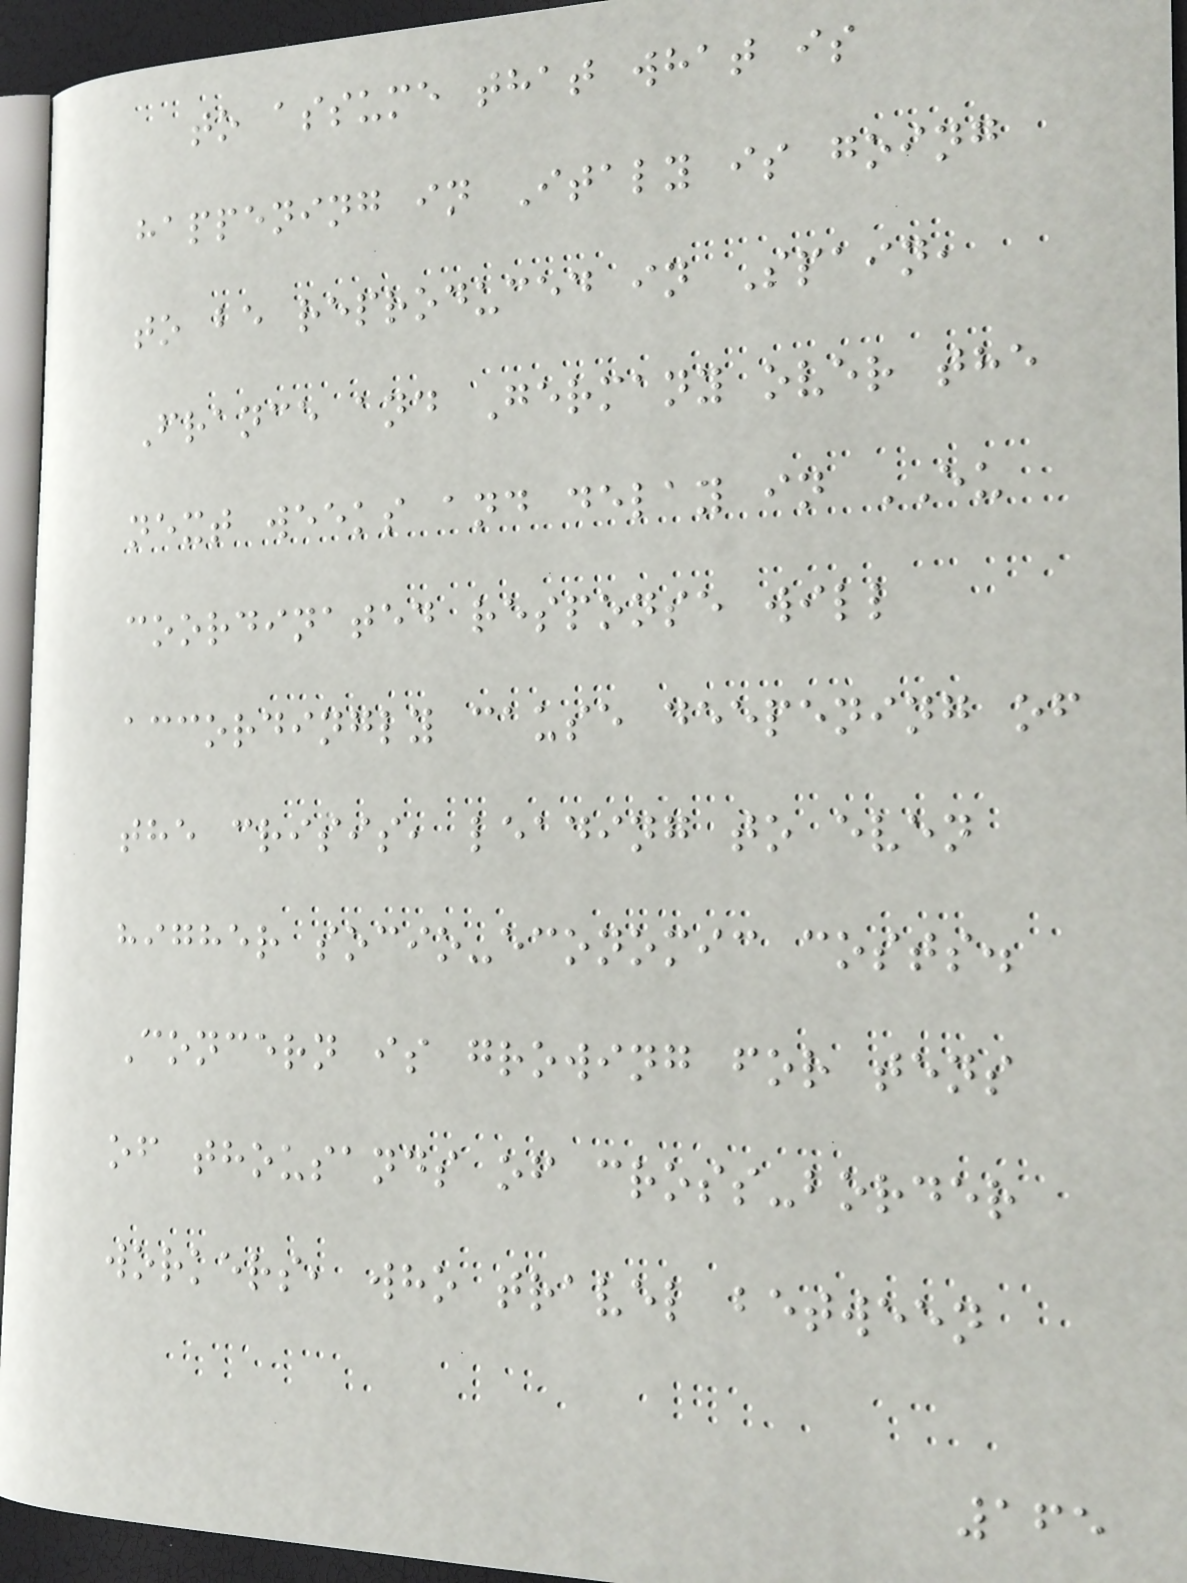to assume that what is
happening in Italy is going
to be reproduced in Spain,
France and Germany over the
next weeks and delay in EU
coordinated response will
accordingly cause deepening of
the crisis, leading to even
higher socio-economic costs.
Concern is growing for tens
of thousands of cross-border
workers, who travel between
165
